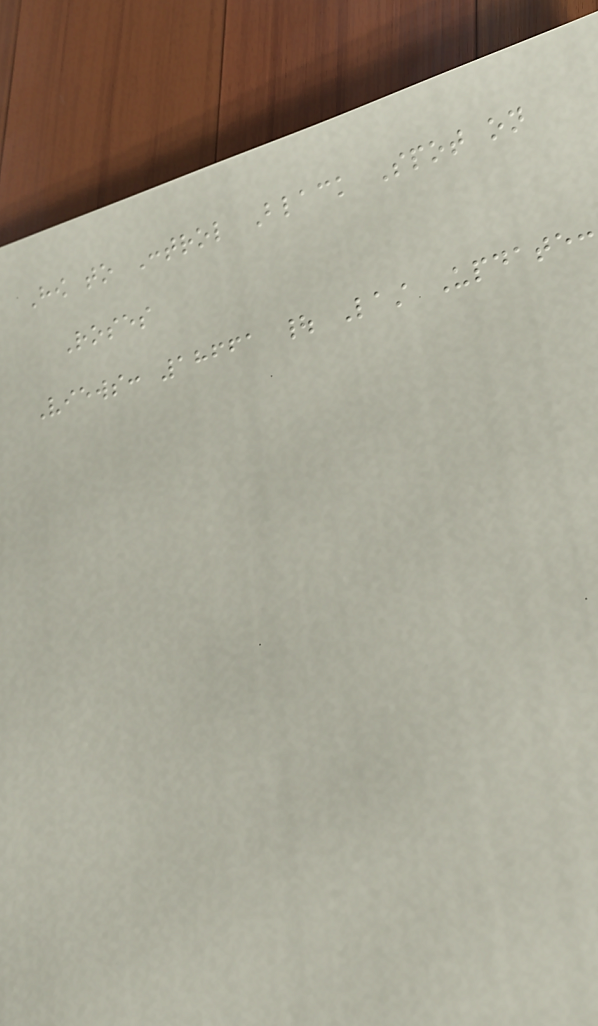How to Control Black Spot on
Roses
Views: 18661 | Last Update:
